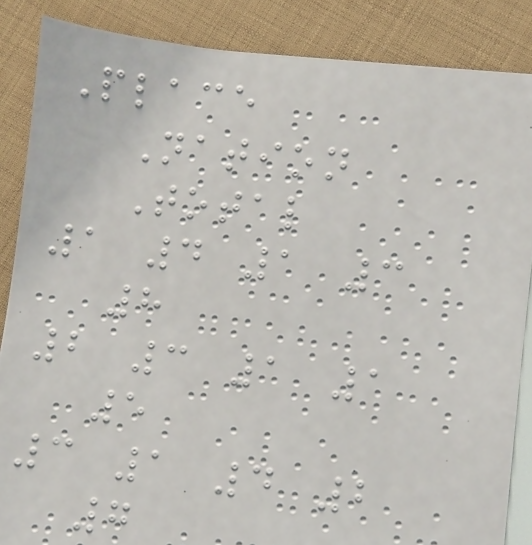Place
Nation
Total
1 4 1 3
8
2 3 1 1
5
3 1 4 2
7
